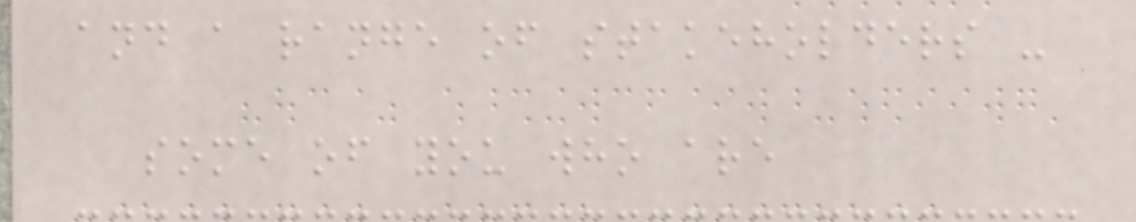and a range of stakeholders -
some of you who are
